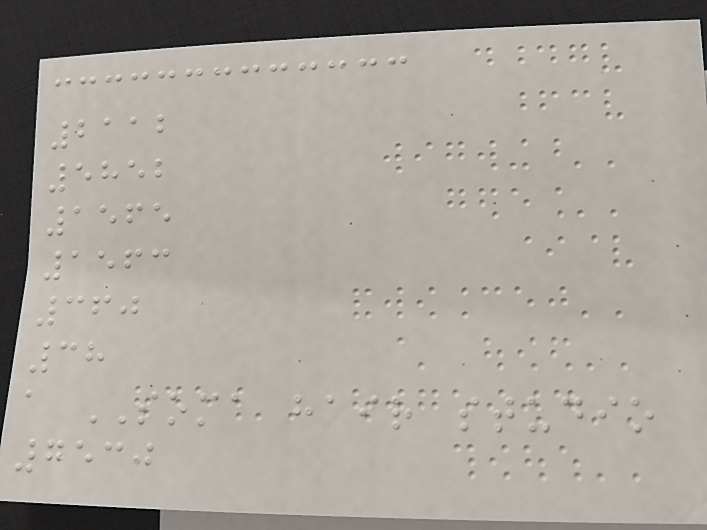2112
5852
1565
1563
360
38
a SOMA hair studio
7530
